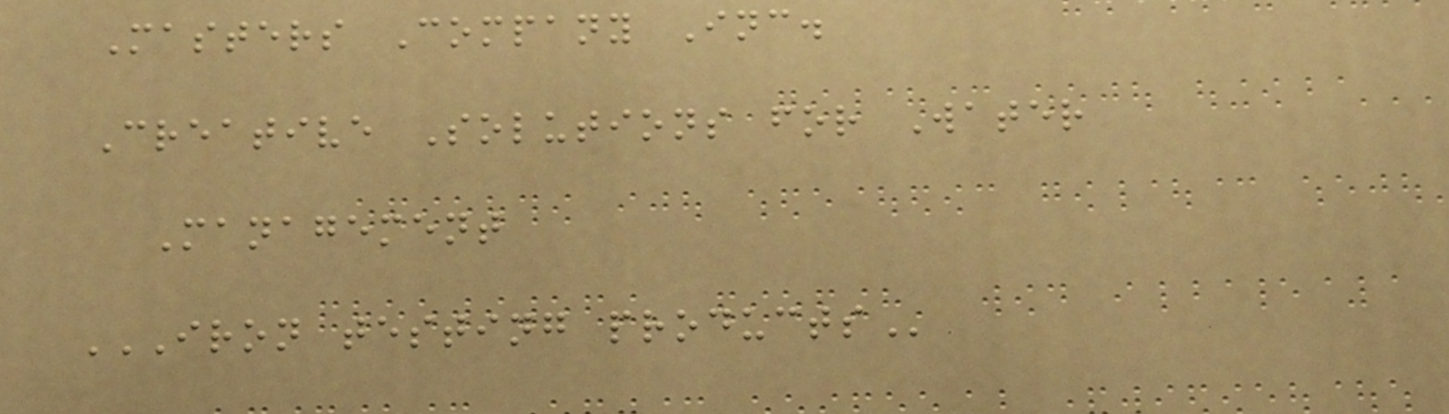Masters Company Inc.
Creative Solutions for Water
Management
IRON TESTING PRODUCTS
